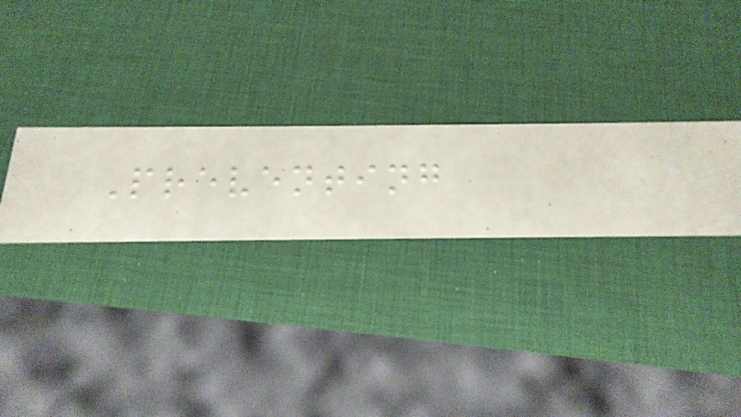Preventing
